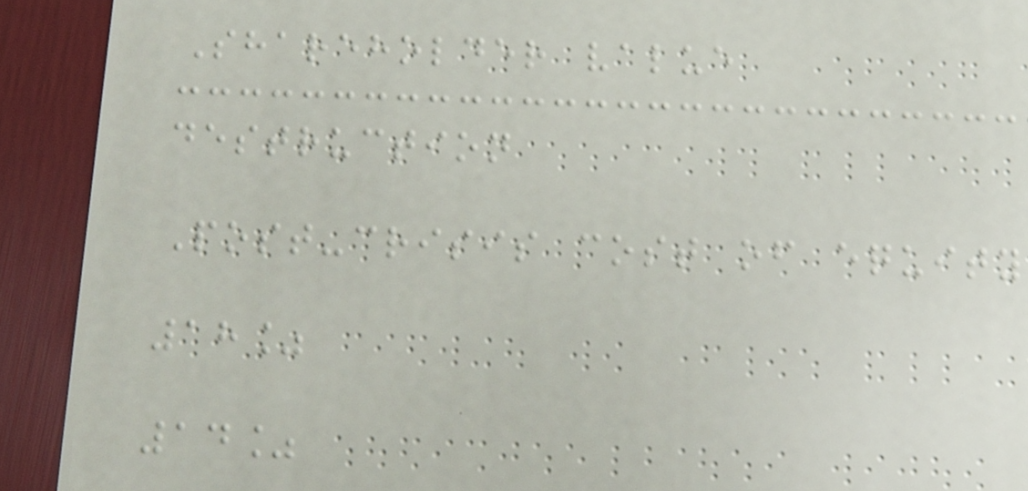Shareholder value
destruction
Post-crisis cost of equity
18%
14%
